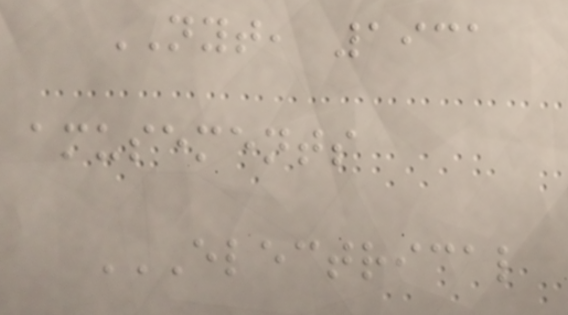NYT, 1931
amusements
ELECTRICAL
